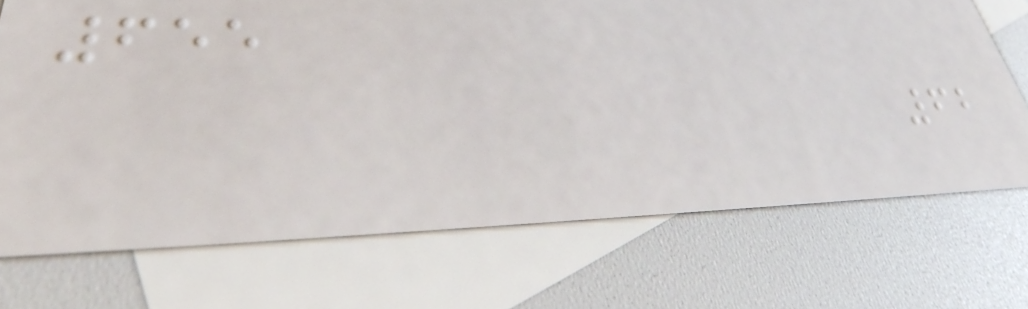655
62
